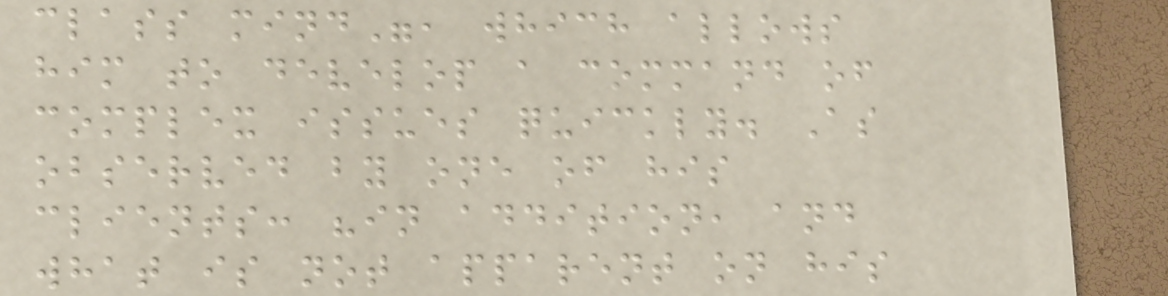class mind", which allows
him to develop a command of
complex issues quickly. As
observed by one of his
clients: "in addition, and
what is not apparent on his
